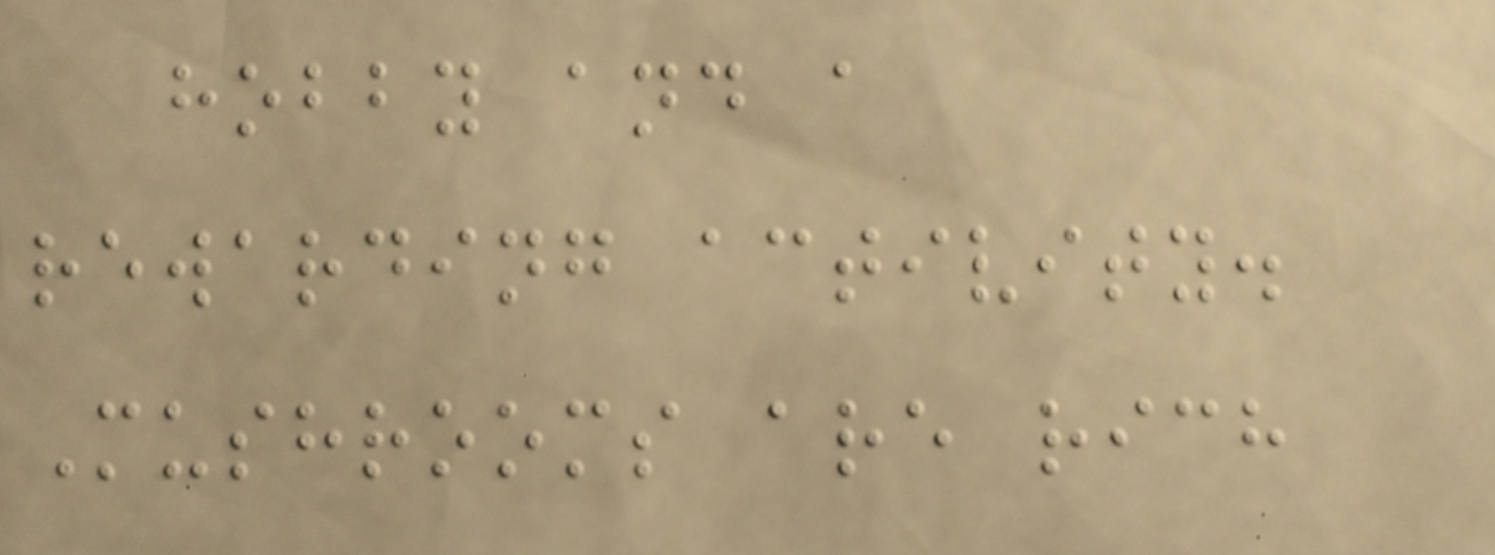hobby and a
rewarding activity.
Mushrooms are rich
